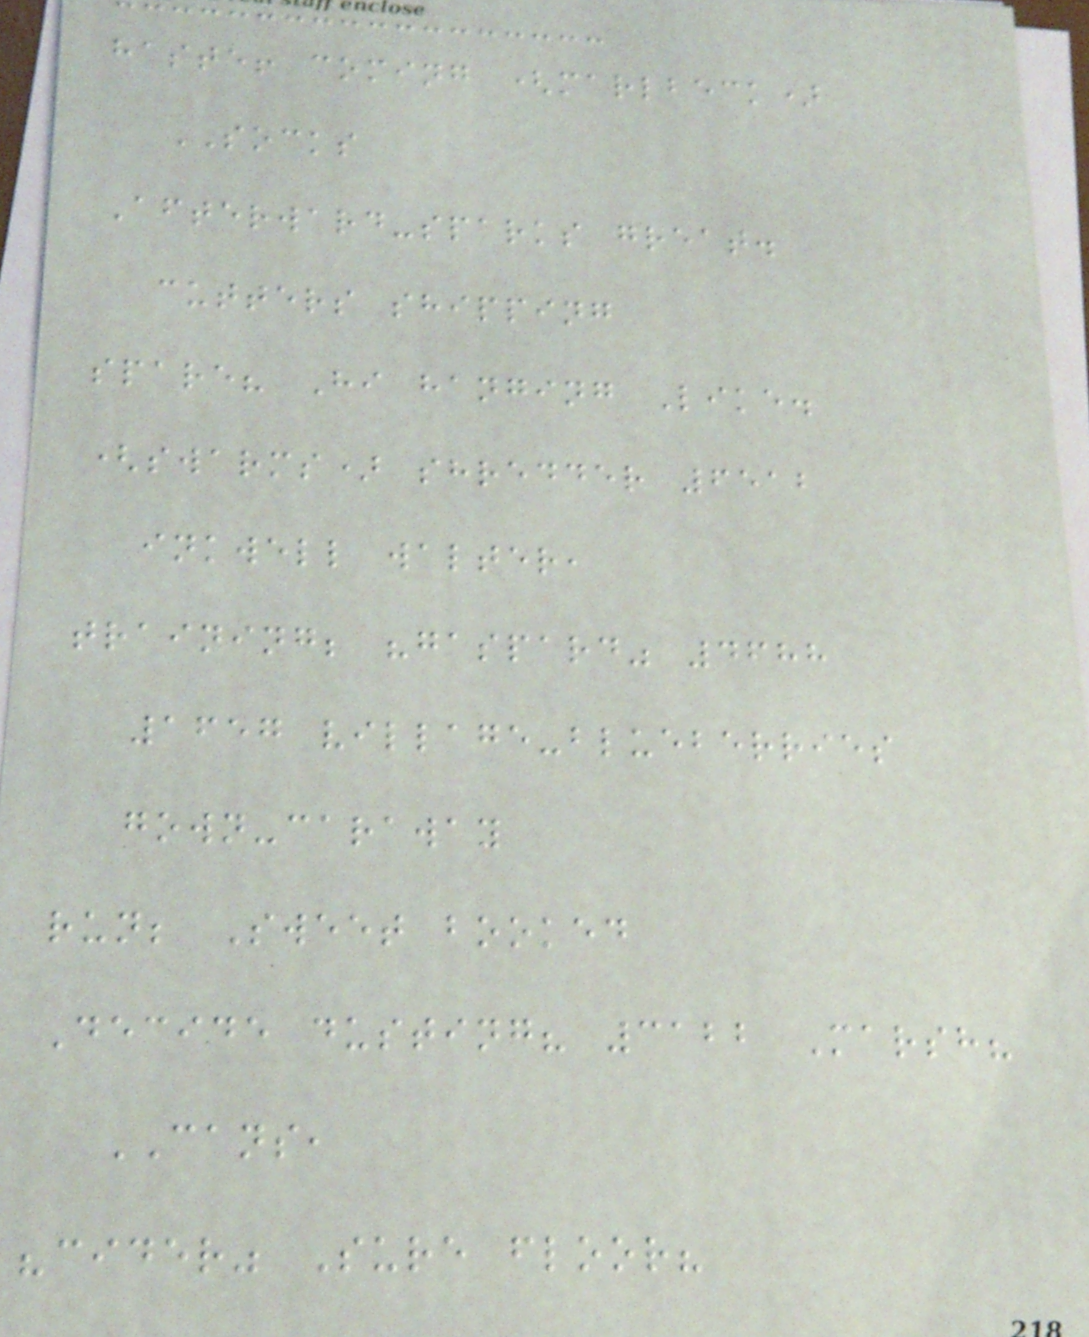haste! coming (marlbeck)
SOCKS
Afterward-sparks great.
cutters shipping
spare? Hi hanging Like.
(swarms) shredder 6512
inkwell walter,
training; "gaspard" 4688
1657 village-blueberries
gown-caraway
run; Sweet booked
Decide dusting? 3122 Marsh?
CANS,
"cider" Sure floor?
